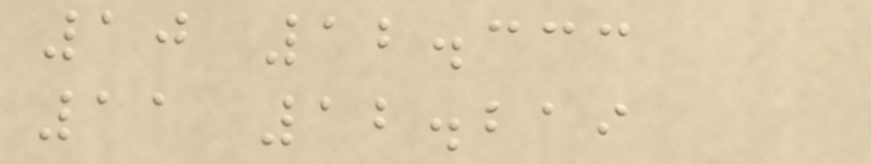10 12.333
11 12.219
